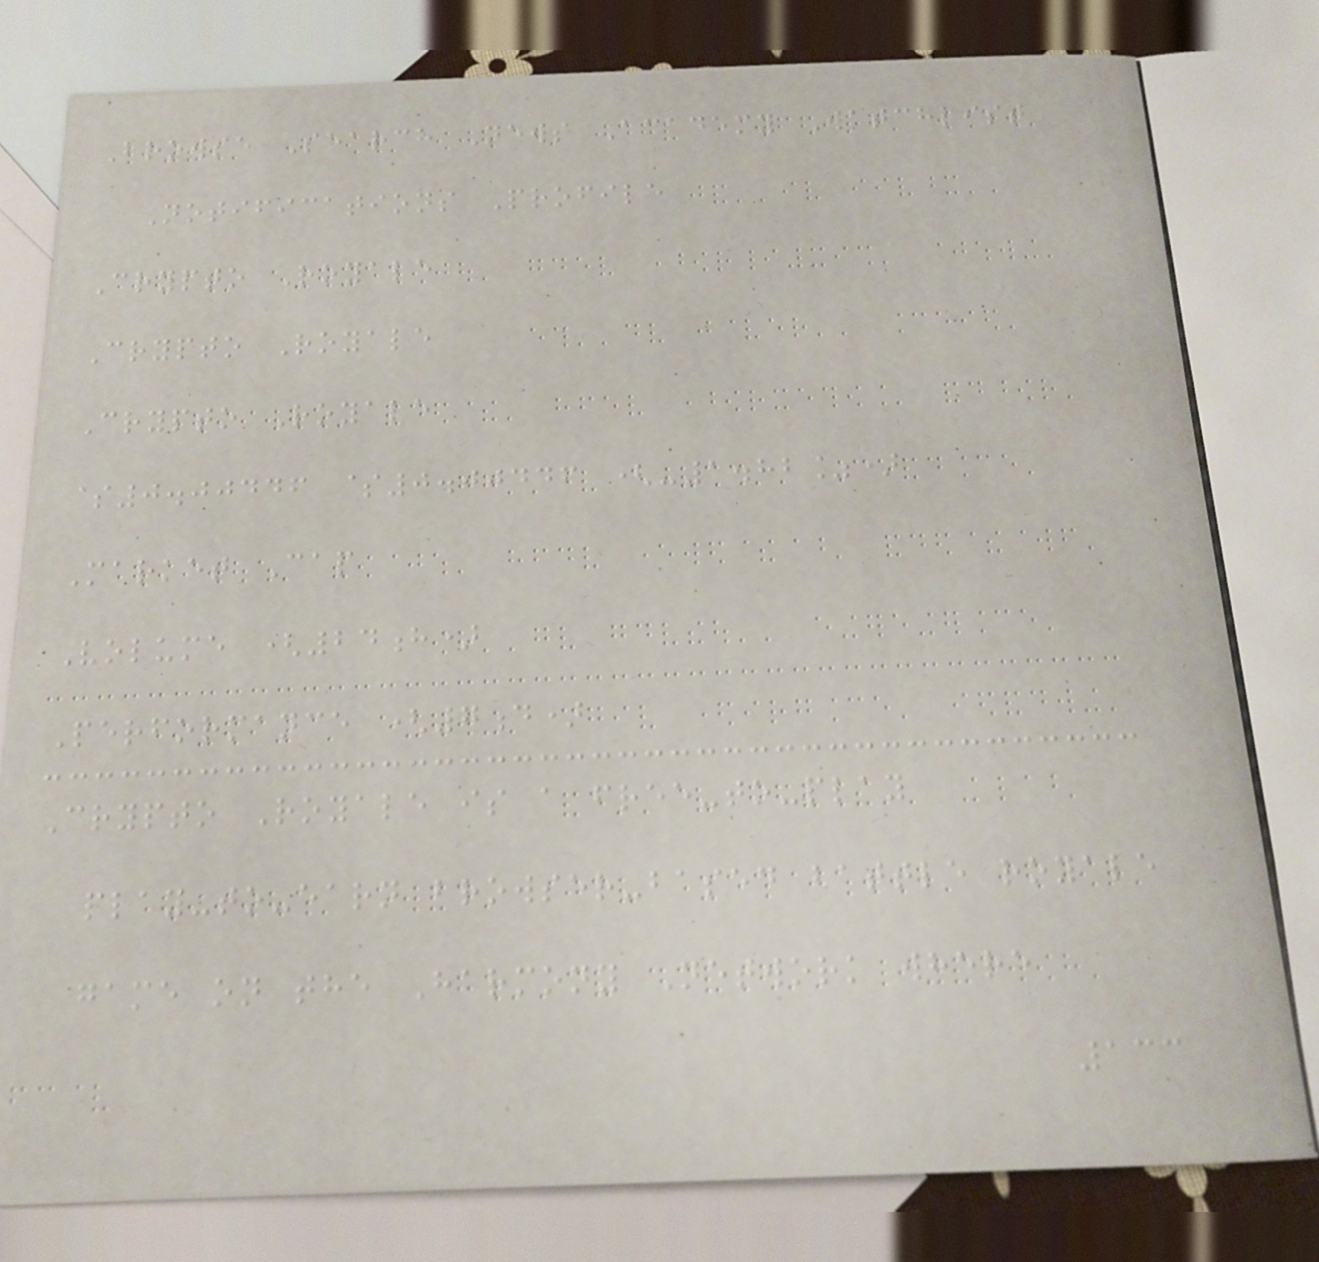Browse Search News Academy Watchlist
Notifications Profile
Crypto Royale
Crypto Royale
Crypto Royale
$0.00446 $0.00446 (-1.82%)
Market Cap
Volume (24h)
Performance (7d)
Crypto Royale is a free-to-play
play-to-earn browser-based battle royale
game on the Harmony Network where
133
